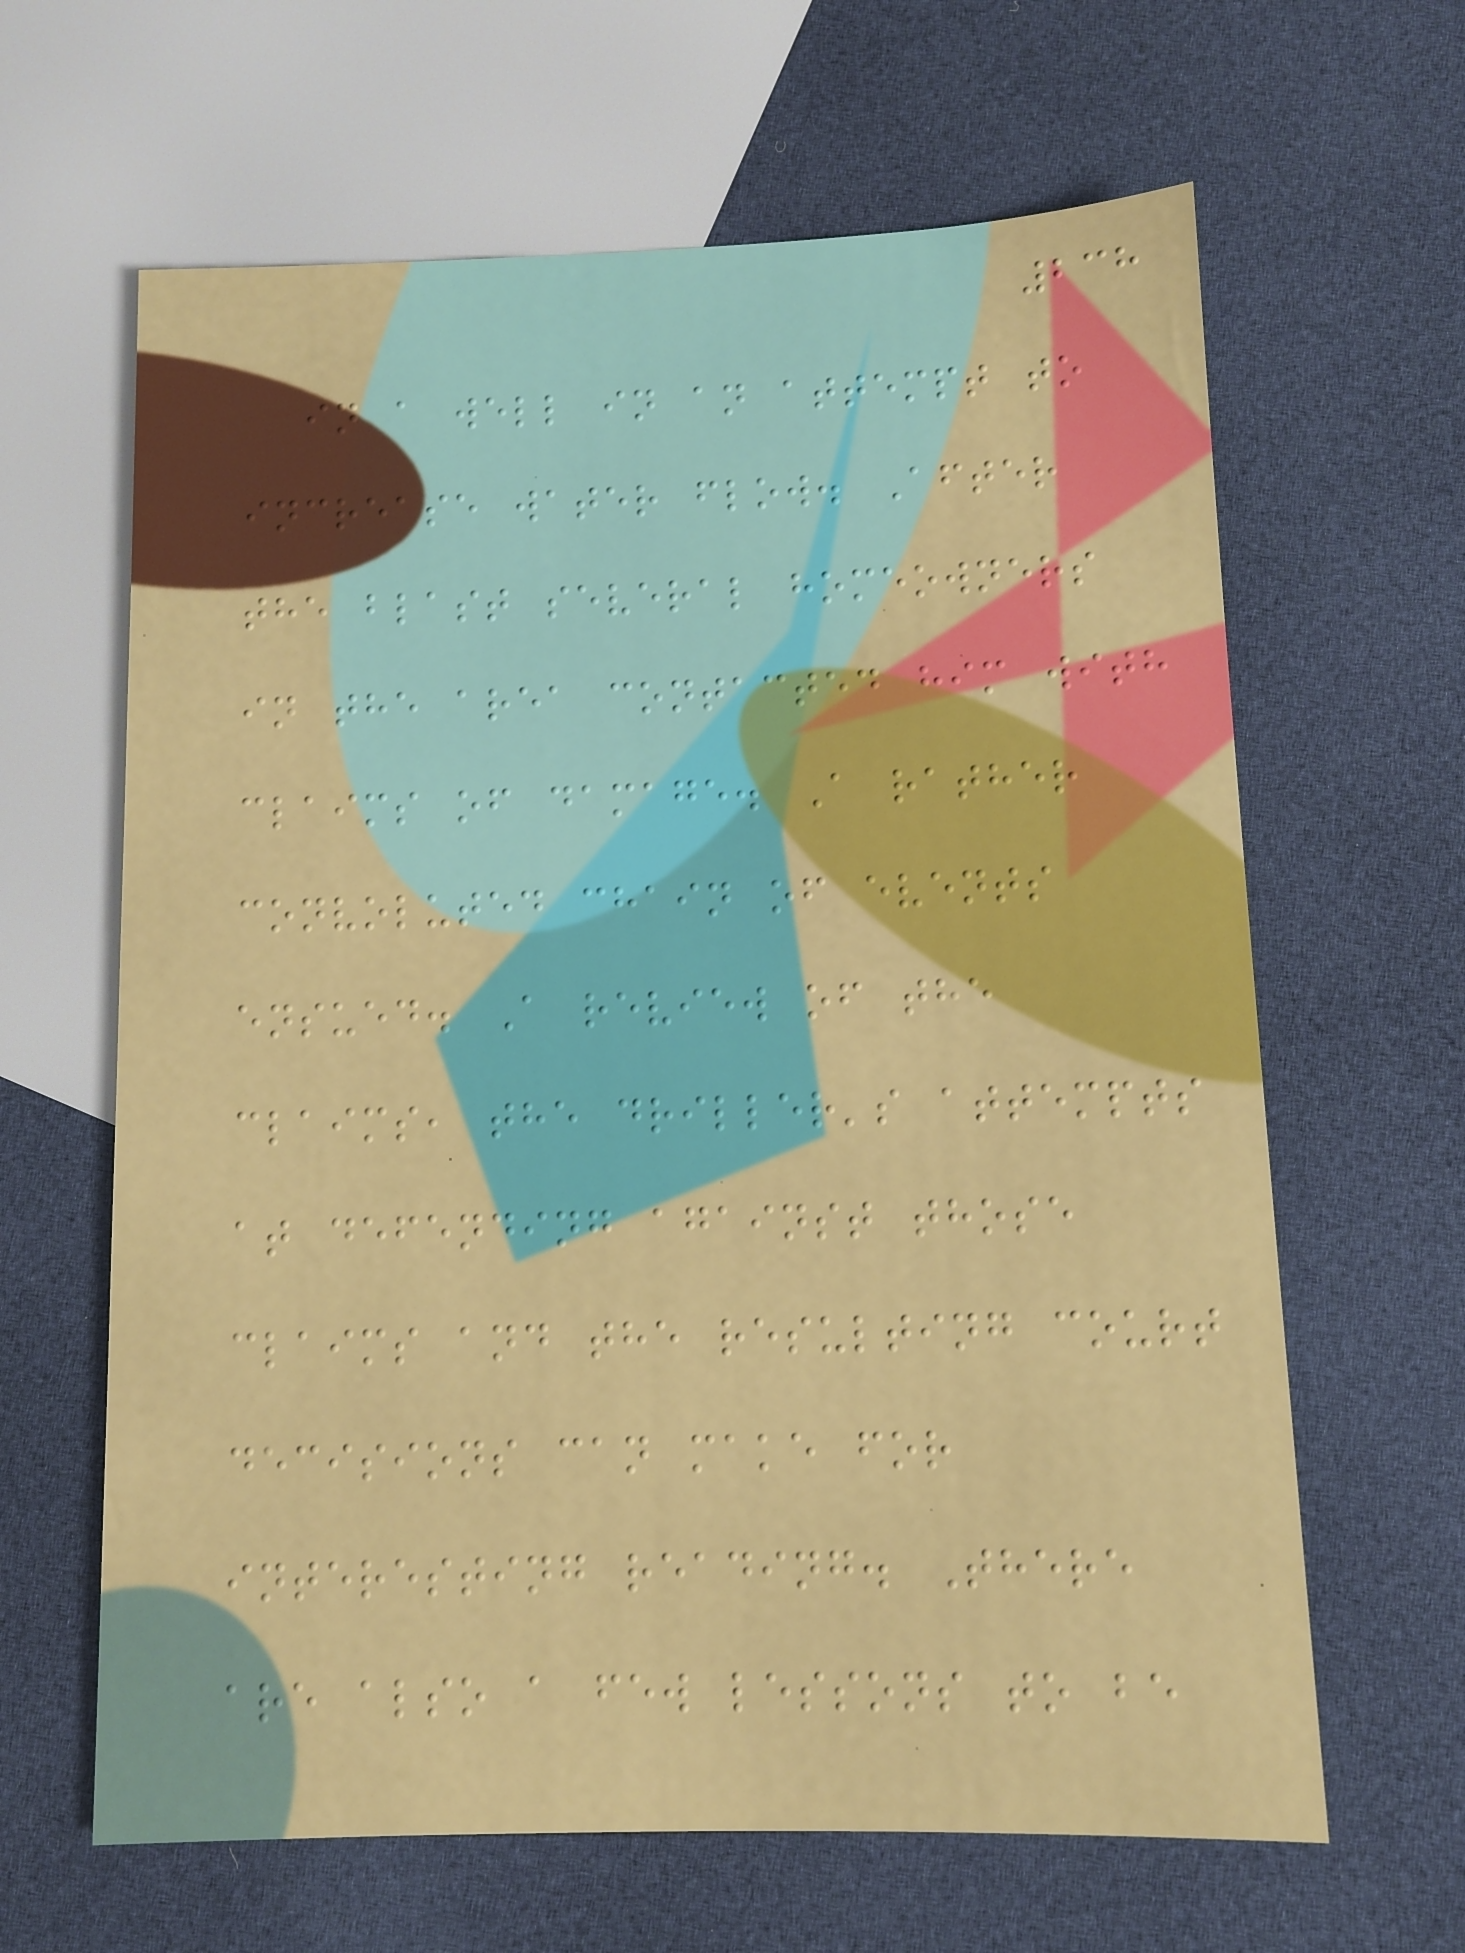238
in a well in an attempt to
increase water flow. After
the blast several homeowners
in the area contacted him with
claims of damage. A rather
convoluted chain of events
ensued. A review of the
claims, the driller's attempts
at defending against those
claims and the resulting court
decisions can make for
interesting reading. There
are also a few lessons to be
